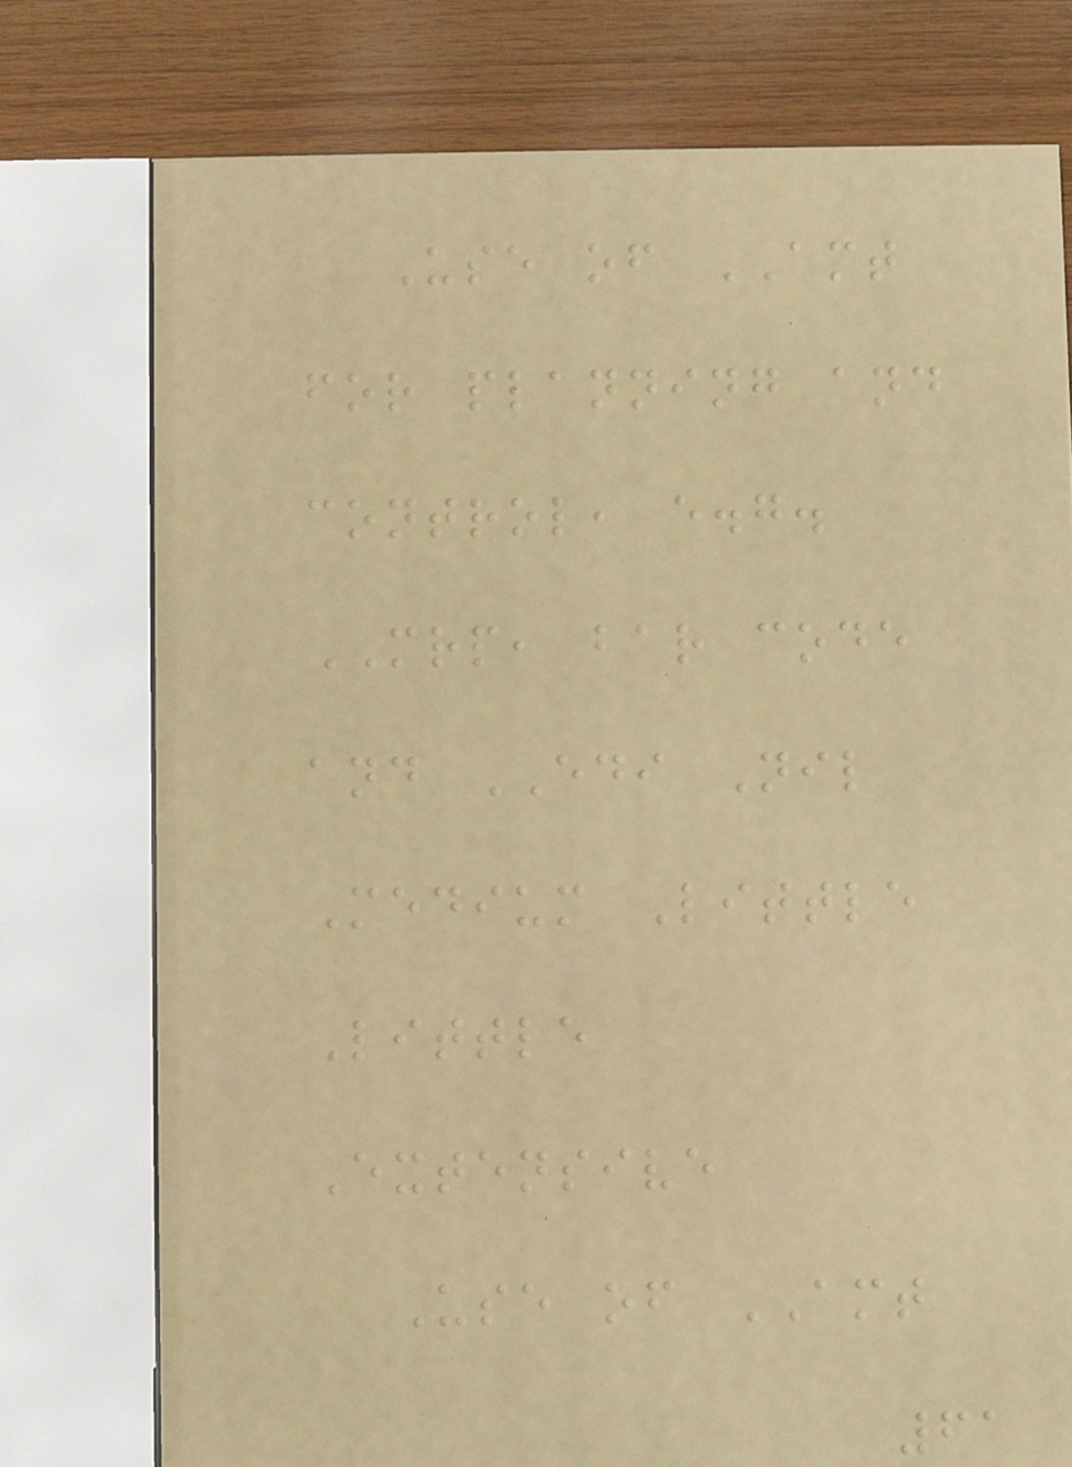Use of AMT
for planning and
control, e.g.
MRP, bar code
and EDI Nil
Medium Little
Little
Extensive
Use of AMT
61
